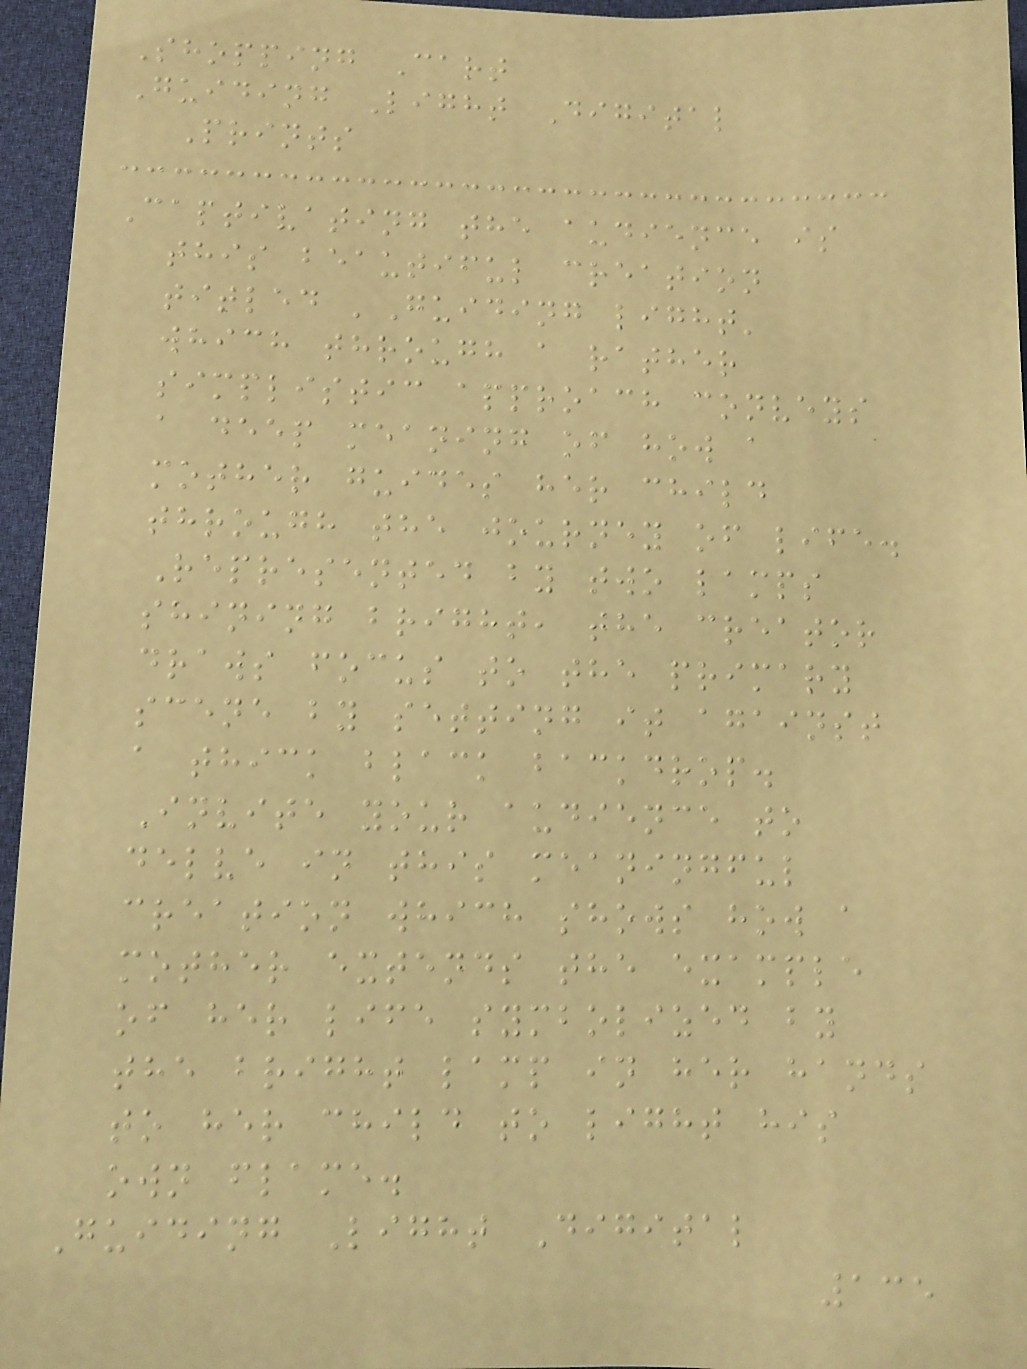Shopping Cart
Guiding Light Digital
Prints
Captivating the audience is
this beautiful creation
titled 'Guiding light'
which through a rather
simplistic approach conveys
a deep meaning of how a
mother guides her child
through the journey of life.
Represented by two lamps
shining bright, the creator
draws focus to the primary
scene by setting it against
a thick black backdrop.
Invite your audience to
delve in this meaningful
creation which shows how a
mother extends the example
of her life symbolized by
the bright lamp in her hands
to her child to light his
own flame.
Guiding Light Digital
135
